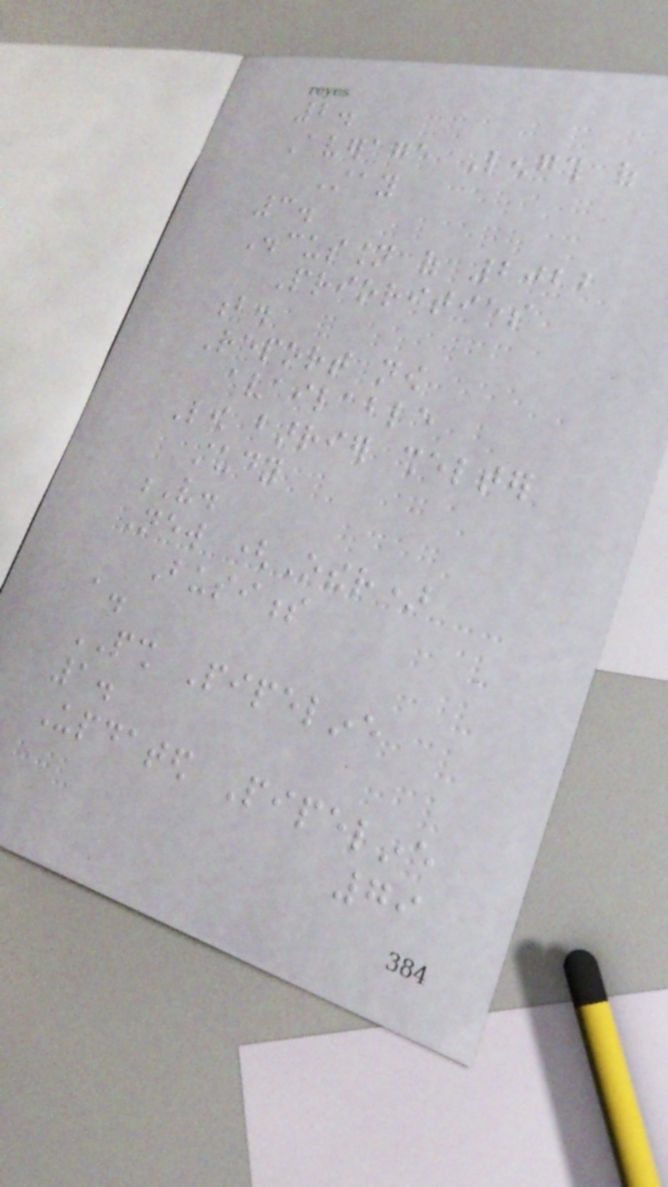2.
Average Length of
Stay
3.
Discussion of 2022
Priorities
b.
Report now
available
Low barrier shelter
study
V.
New (Other)
Business
a.
PSH Pipeline
1.
Updated Pipeline
79
